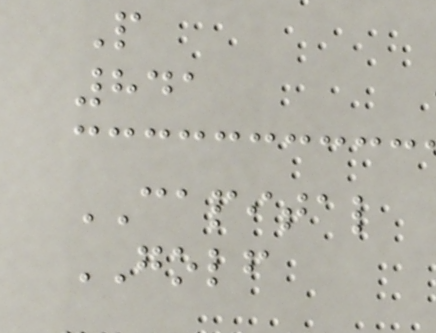P
841
CAPITAL
GOLF
